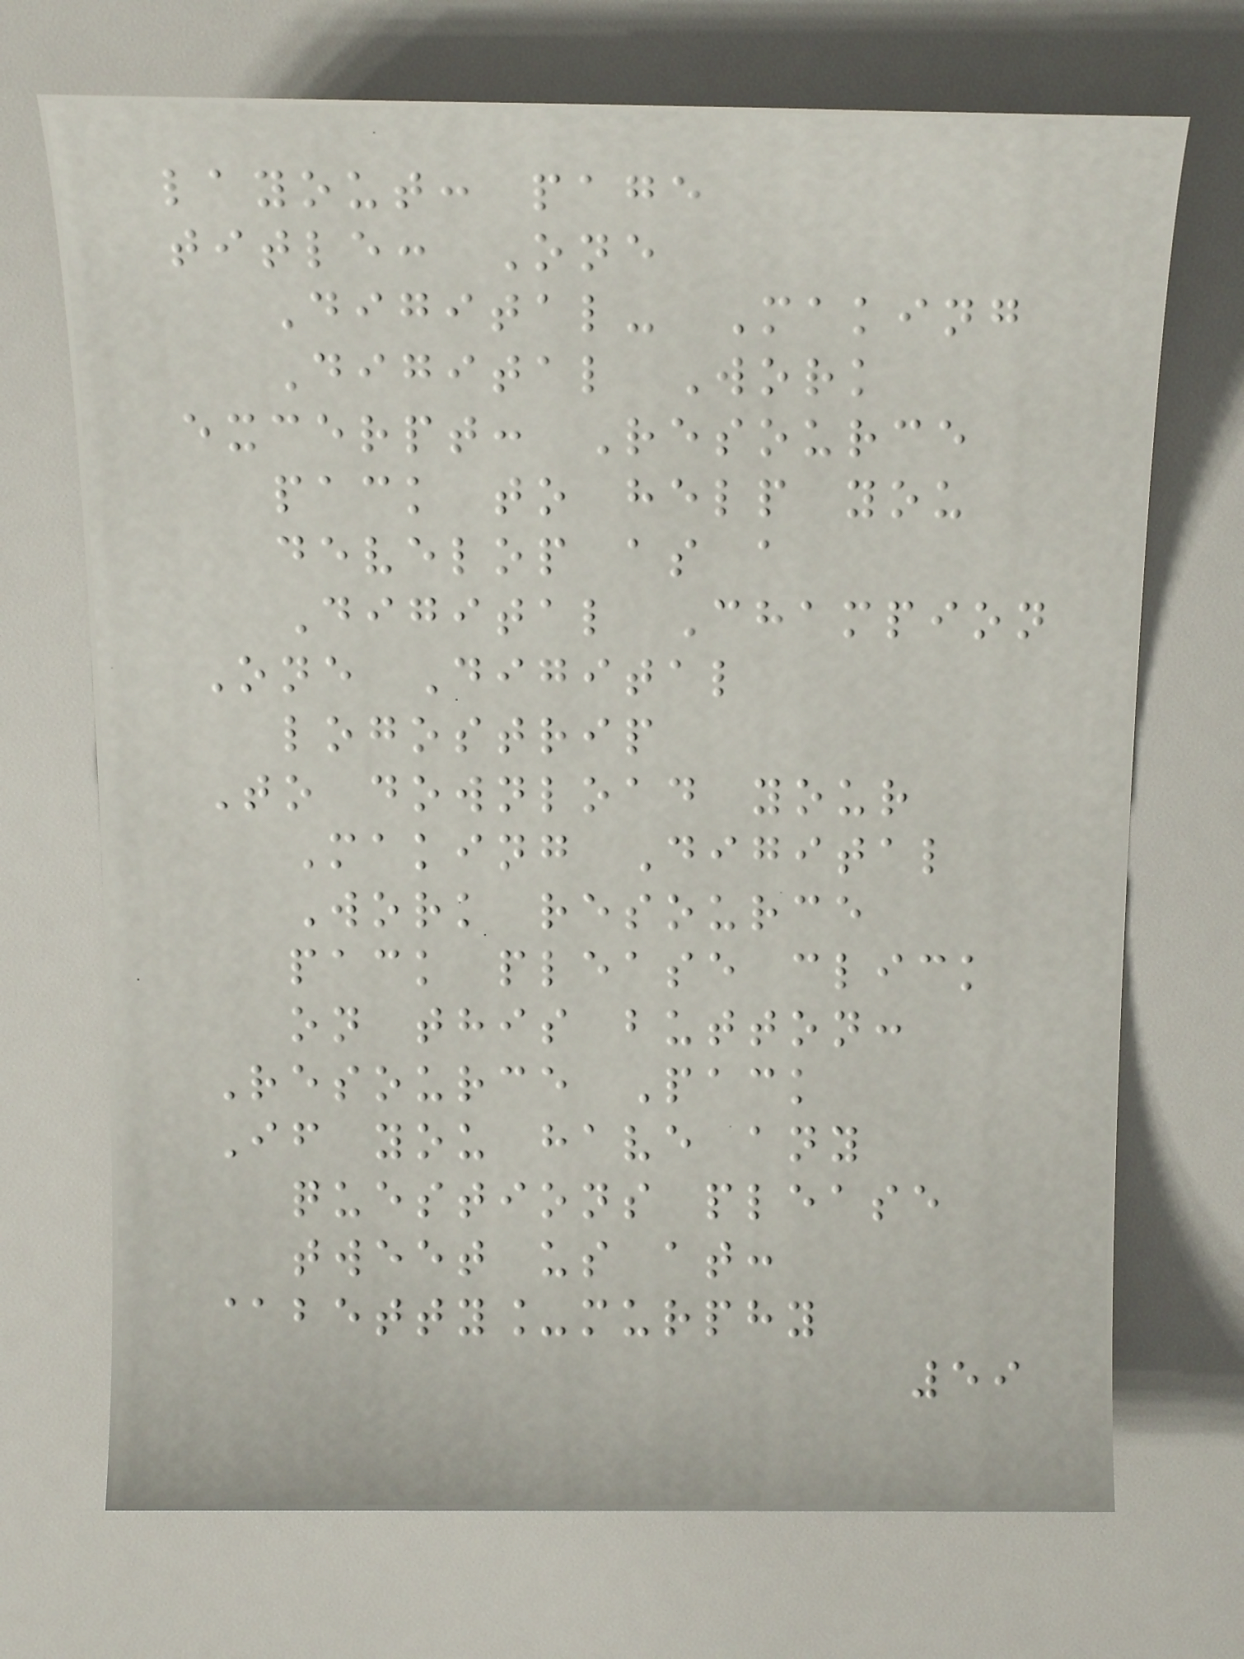layout: page
title: One
Digital- Making
Digital Work
excerpt: Resource
pack to help you
develop as a
Digital Champion
One Digital
logostrip
To download your
Making Digital
Work resource
pack please click
on this button:
Resource Pack
If you have any
questions please
tweet us at:
@betty_murphy
59
